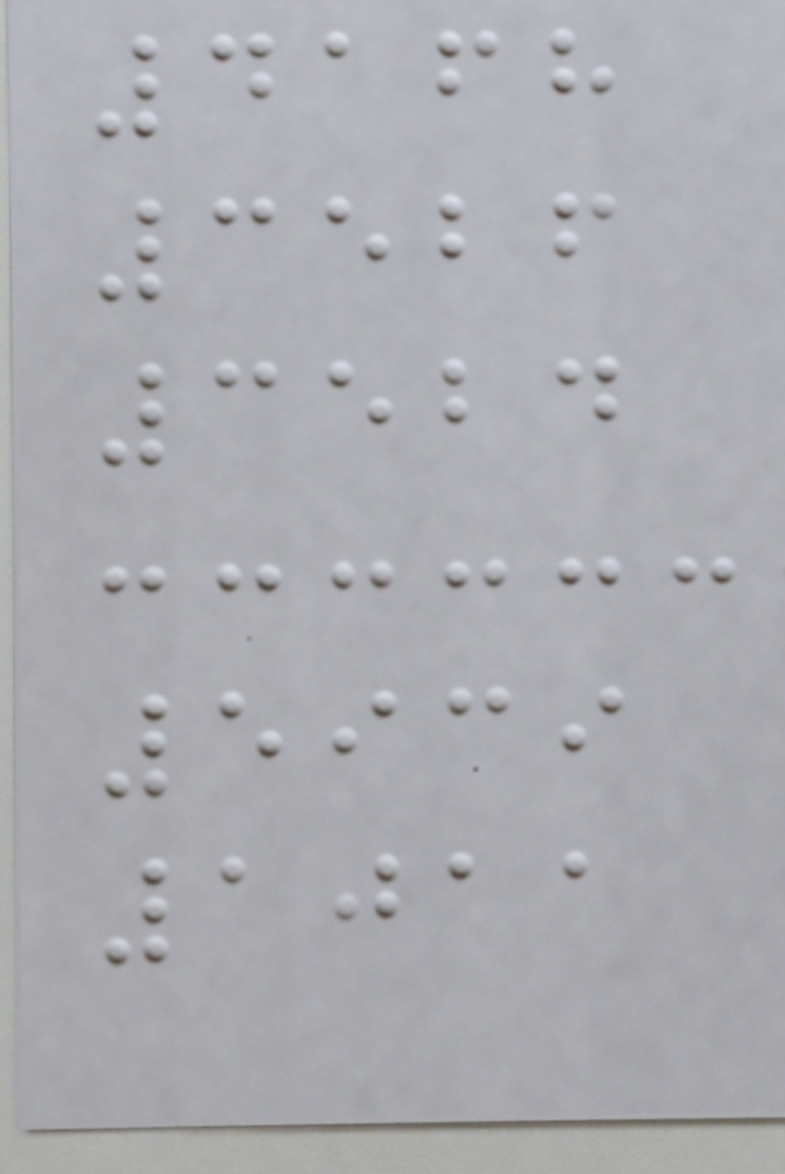4168
3526
3524
5939
1011
